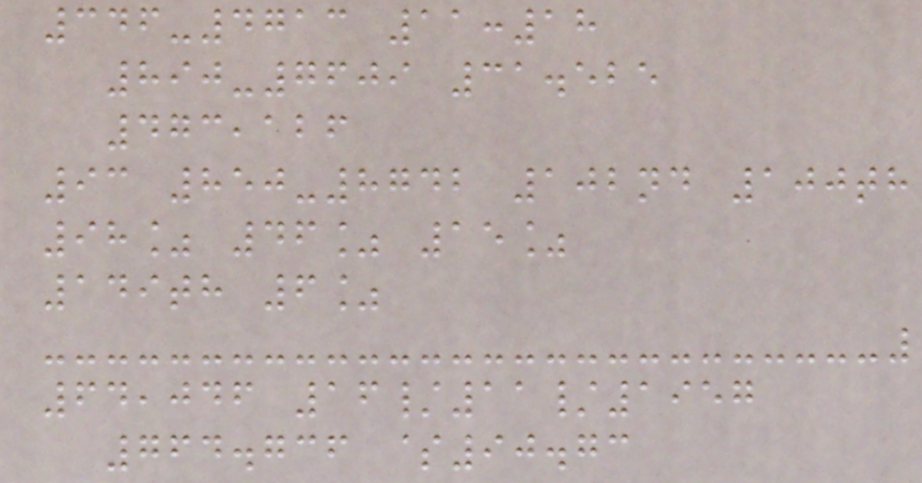346-4713 11:18
890-7609 31.525
473,126
93 850-8742 102nd 100th
98% 46% 15%
149th 6%
64,046 16/11/1957
764.736 $90.73
